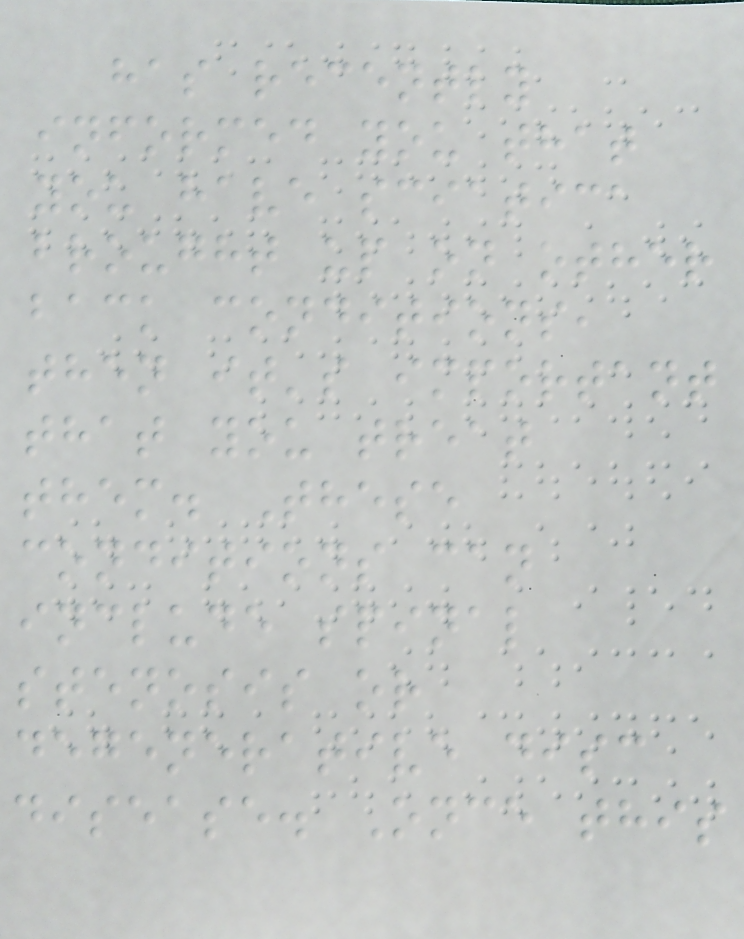has recently
informed you that
you have sciatica
brought up on other
back conditions,
then it's important
that you treat
them. These
conditions can
include spinal
stenosis or
degenerative disc
disease. Once this
